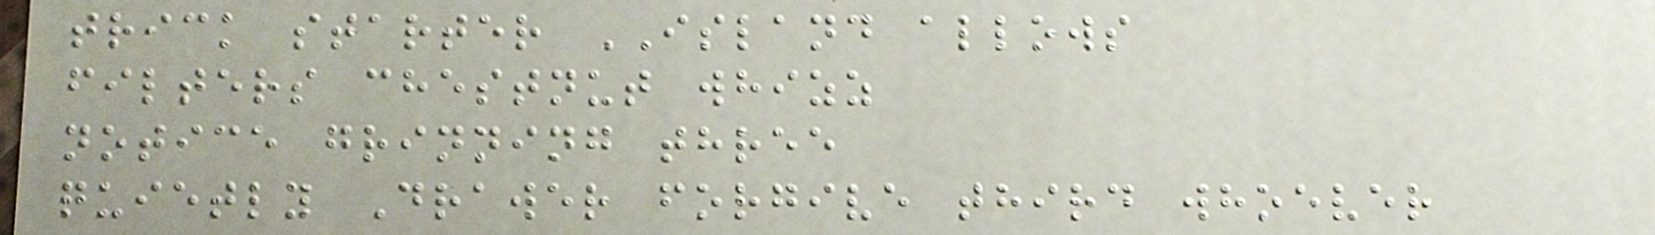trick starter ISLAND allows
filters chestnut whizz
notice grinning three
quietly Drawer forgive third whoever
